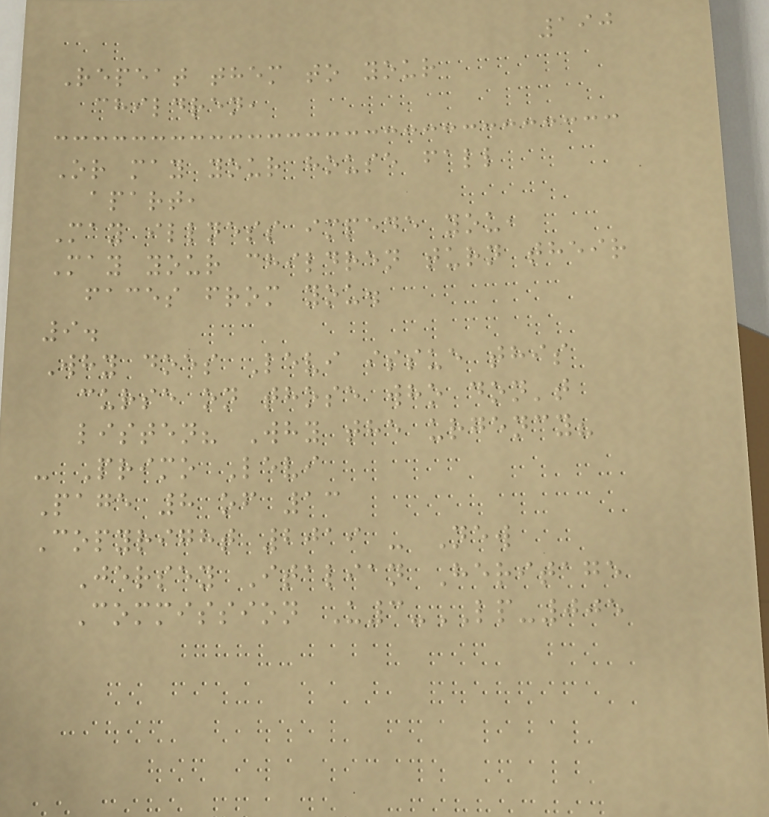190
Repeat them to your
children,
Or may your house fall
apart,
May illness impede you,
May your children turn their
faces from you.
9.
Why does Levi issue this
curse on those who don't
listen? Why the urgency?
- Primo Levi
Page 8 of 13
Copyright 2019 - New
Jersey Italian Heritage
Commission U3-LP-005
